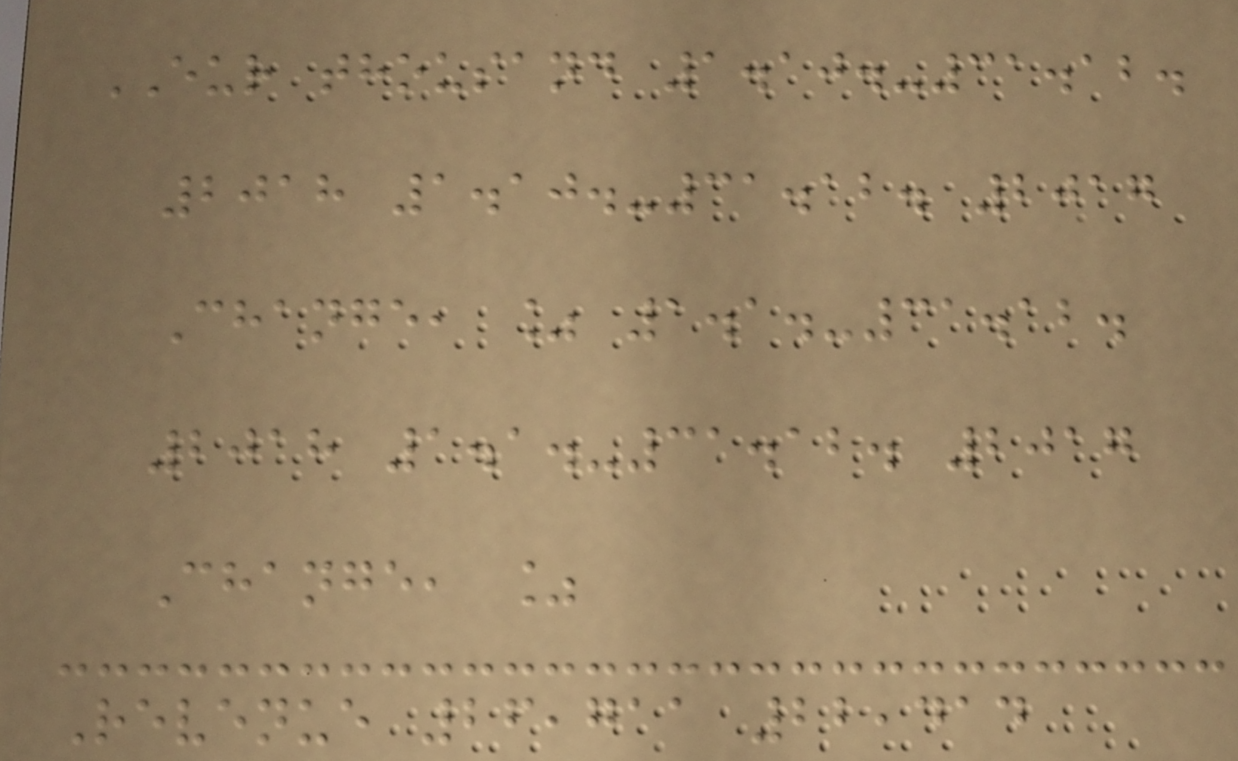EUR thousand 1.10.-31.12.
2018 1.10.-31.12. 2017
Change, % 1.1.-31.12.
2018 1.1.-31.12. 2017
Change, %
Revenue 26,711 22,414
